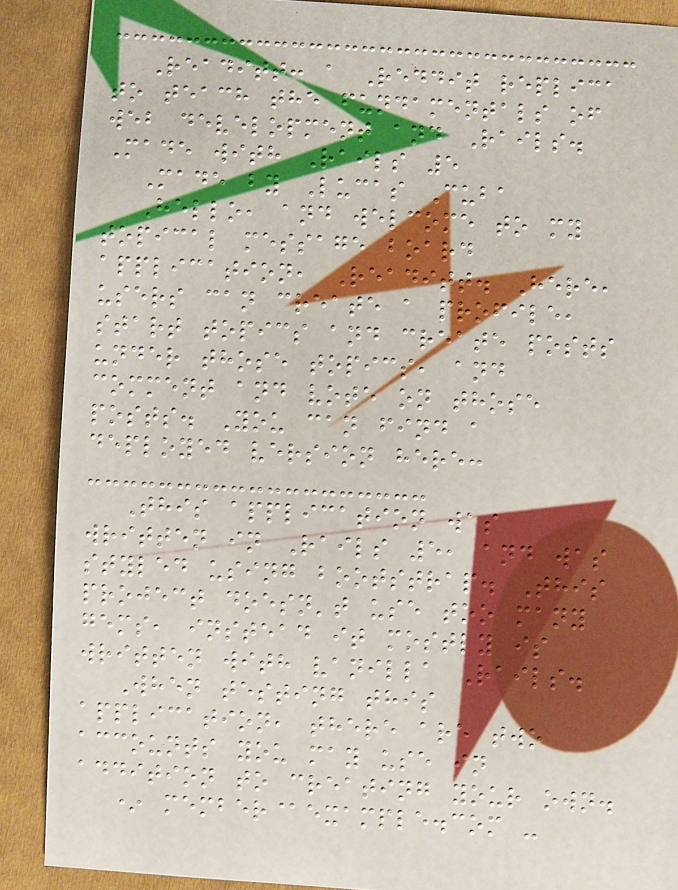Readitt: a Reddit replica
to teach the fundamentals of
web development and Rails.
Made with Rails 5
Made by Lucas Cuba
Hello, and welcome to my
topical message board
application, Readitt. Here,
users can create a profile,
start topics and create posts
under those topics, and
comment and vote on those
posts. You can find a
deployed version here:
This application was
written in Rails 5, and was
styled using bootstrap. This
project doesn't use too many
gems, instead it mostly is
written with vanilla Rails.
When testing this
application, there are two
accounts you may use in
addition to creating your own.
* member@example.com -
